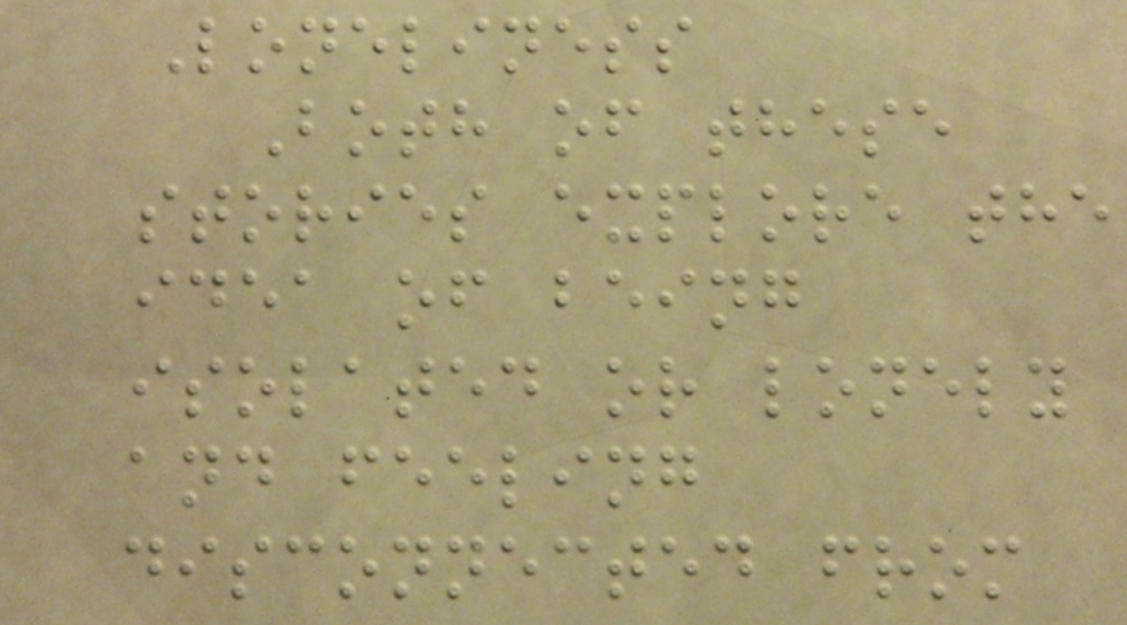Loneliness
Both of these
stories explore the
idea of being
isolated or lonely
and feeling
disconnected from
